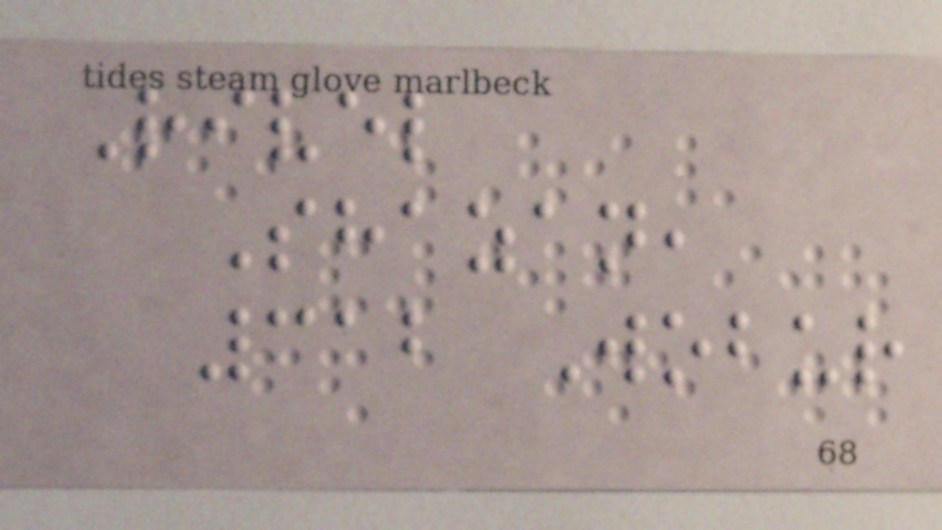Rivel
Shazan,
312 Wobur
